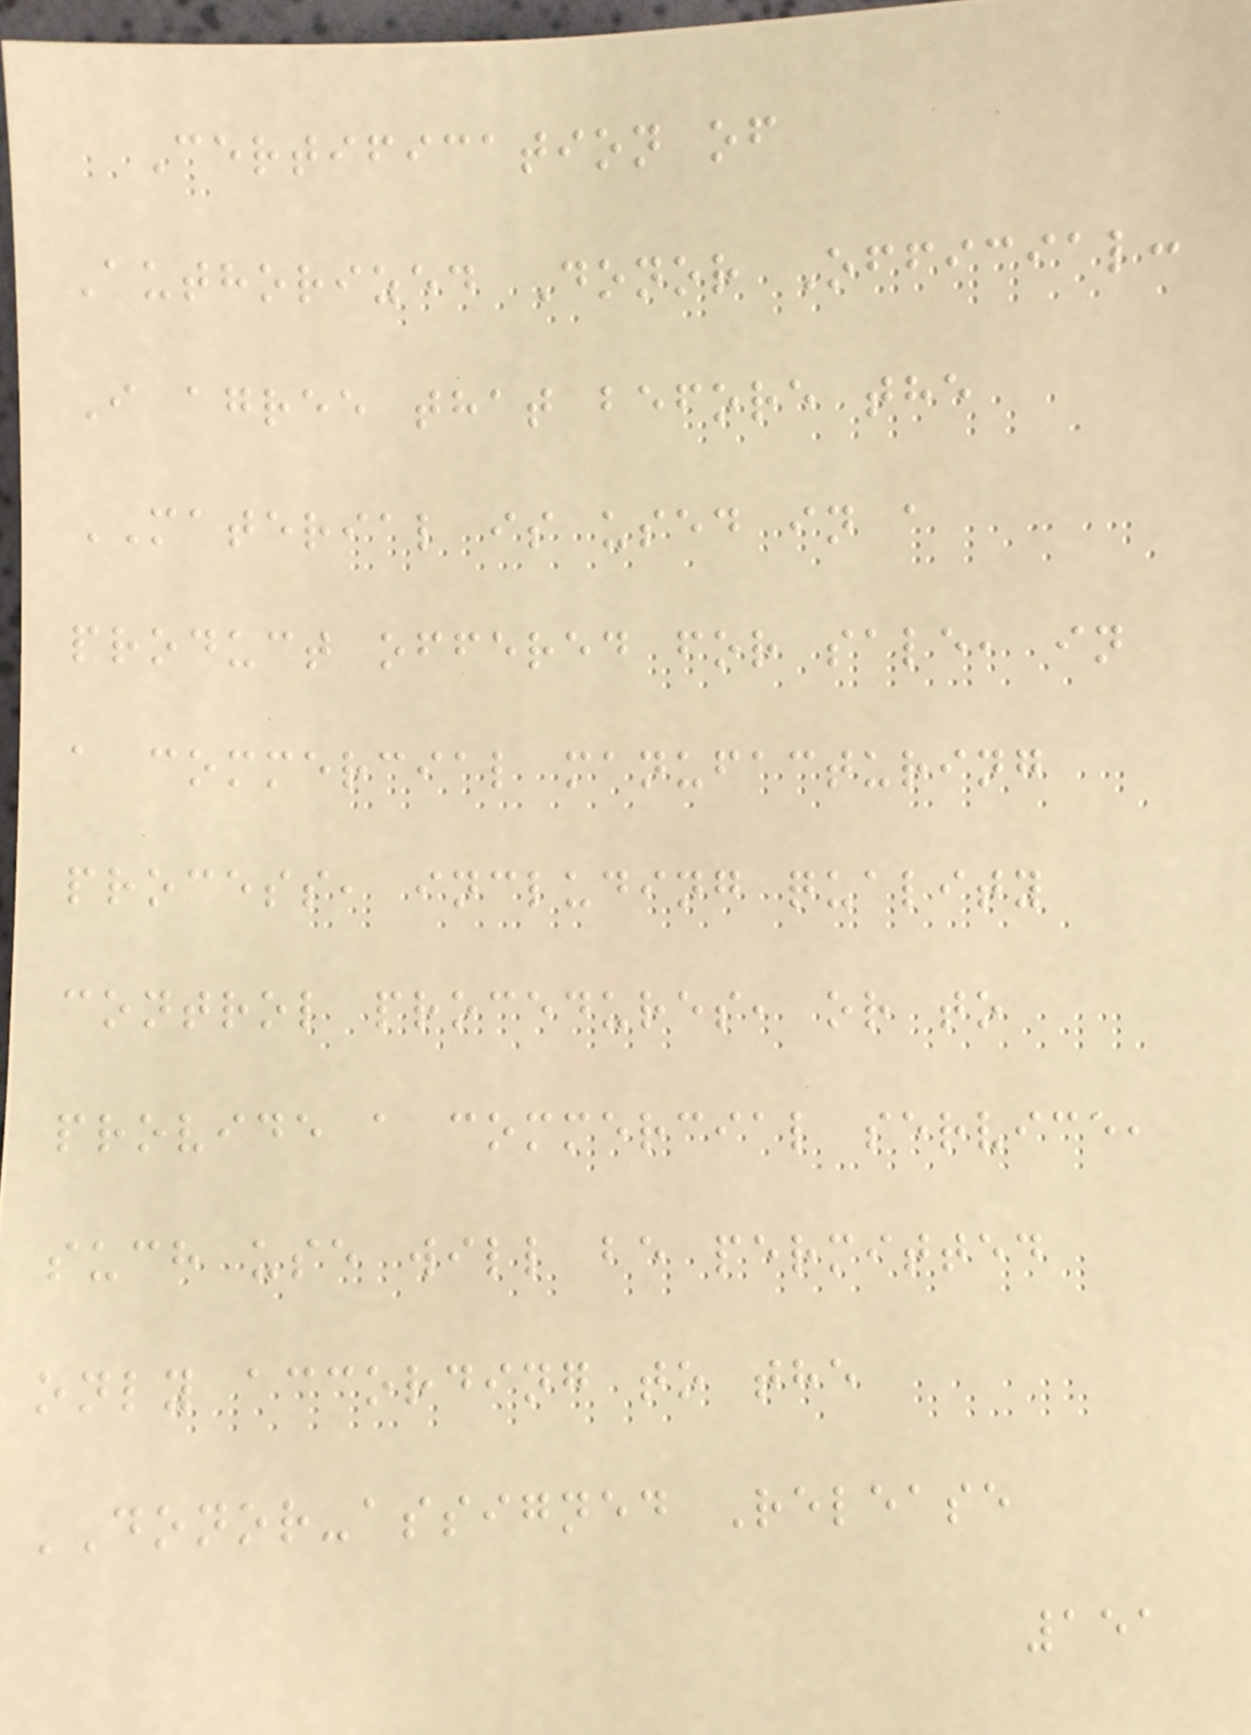Certification of
Authorized Donor Official:
I agree that before the
MATERIAL is used in a
product offered for sale, in
a commercial manufacturing
process, including quality
control procedures, or to
provide a commercial service,
such use will be permitted
only according to the
DONOR-assigned Release
151
